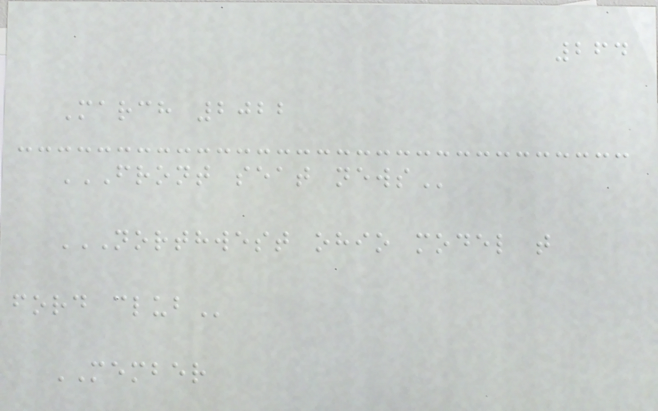264
March 2022
FRONT SEAT NEWS
NORTHWEST OHIO MODEL T
FORD CLUB
MEMBER
